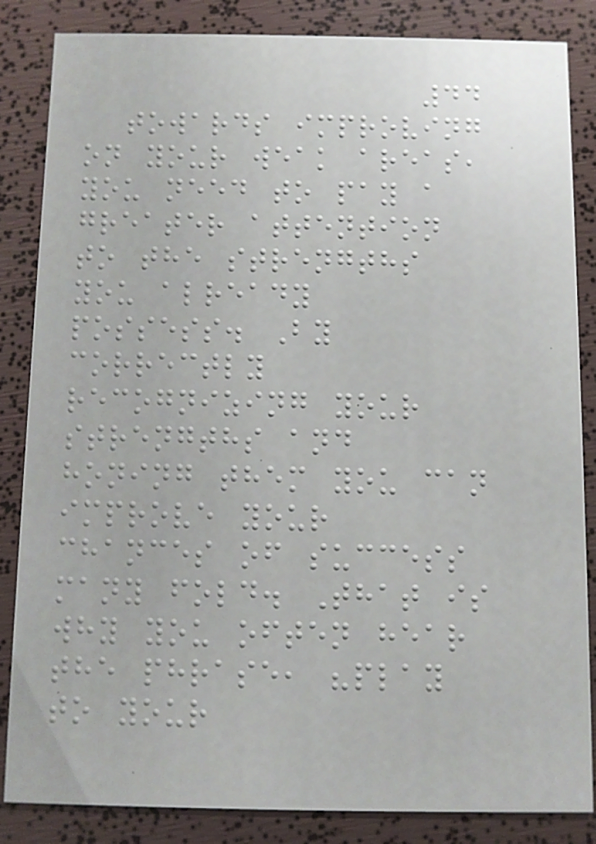44
towards improving
on your weak areas,
you need to pay a
greater attention
to the strengths
you already
possess. By
correctly
recognizing your
strengths and
honing them you can
improve your
chances of success
many fold. That is
why you often hear
the phrase, "play
to your
